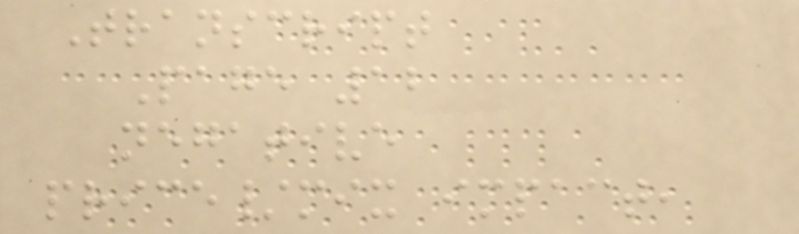Transcript
Page 12
negative
price/mix impact,
